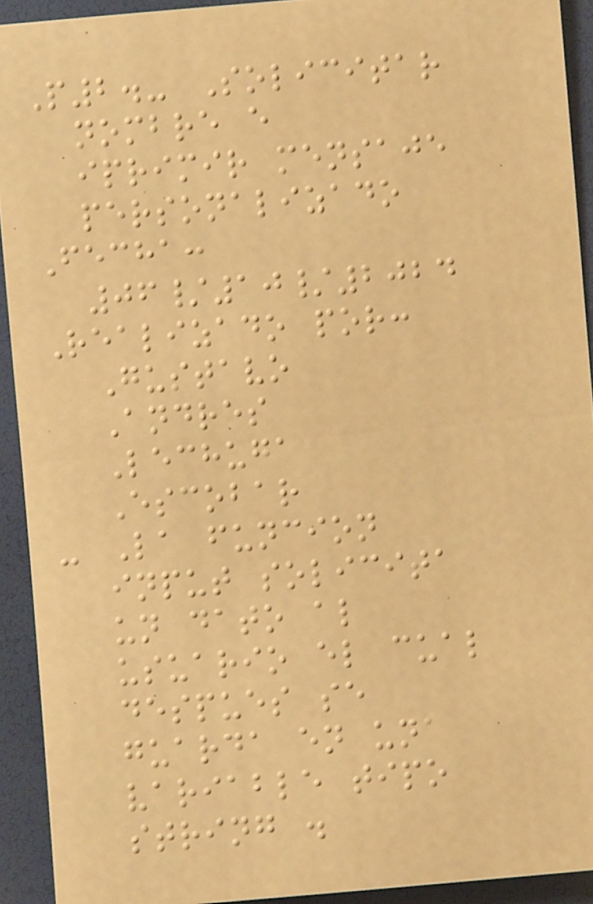P2.- Solicitar
nombre e
iprimir mensaje
personalizado
Fecha:
06/10/2024
Realizado por:
Gustavo
Andres
Lechuga
Escobar
- La funcion
input solicita
un dato al
usuario el cual
despues se
guarda en una
variable tipo
string .
